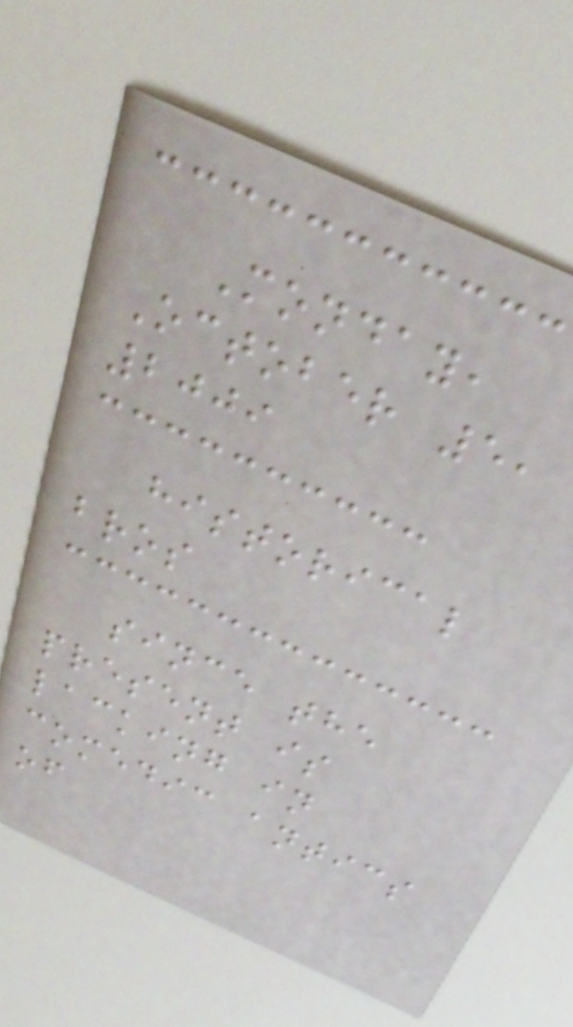Monday,
October 5,
2009
historical
bros
since the
present is
lacking in
comedic antics
of
